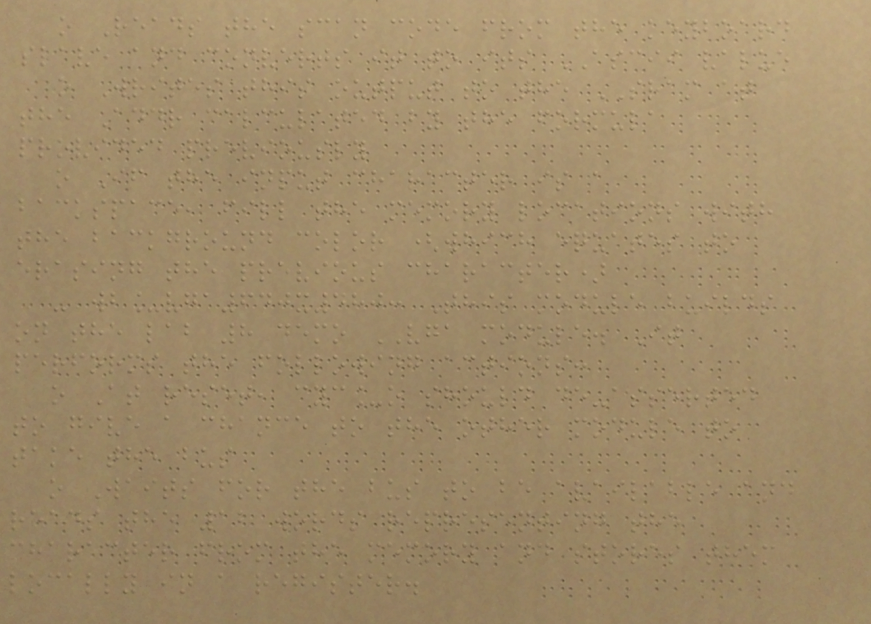o Reads the scan code from the keyboard
slave and converts it to its ASCII value
o Writes this output to the SRAM at
the Addr calculated by the formula
provided previously
o If the input character is a
backspace, fill the memory locations with
the background color (which equates to
erasing the previous character)
- wb_vga640x480: This module builds
on the lab 8 demo VGA module. It
performs the following actions:
o At reset, cyc_o should de-asserted
to give a chance to the other module to
take the bus
o Waits for the bus to be available and
reads the 12 words representing the
character from the memory and stores them
locally in a register.
